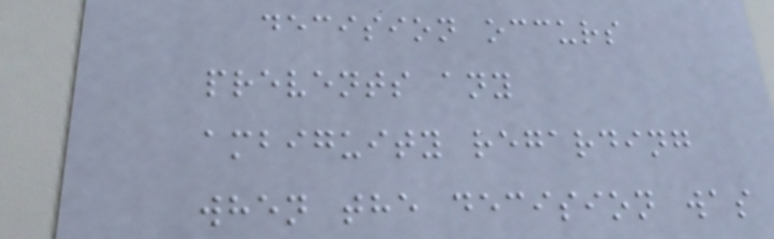decision occurs
prevents any
ambiguity regarding
when the decision was
